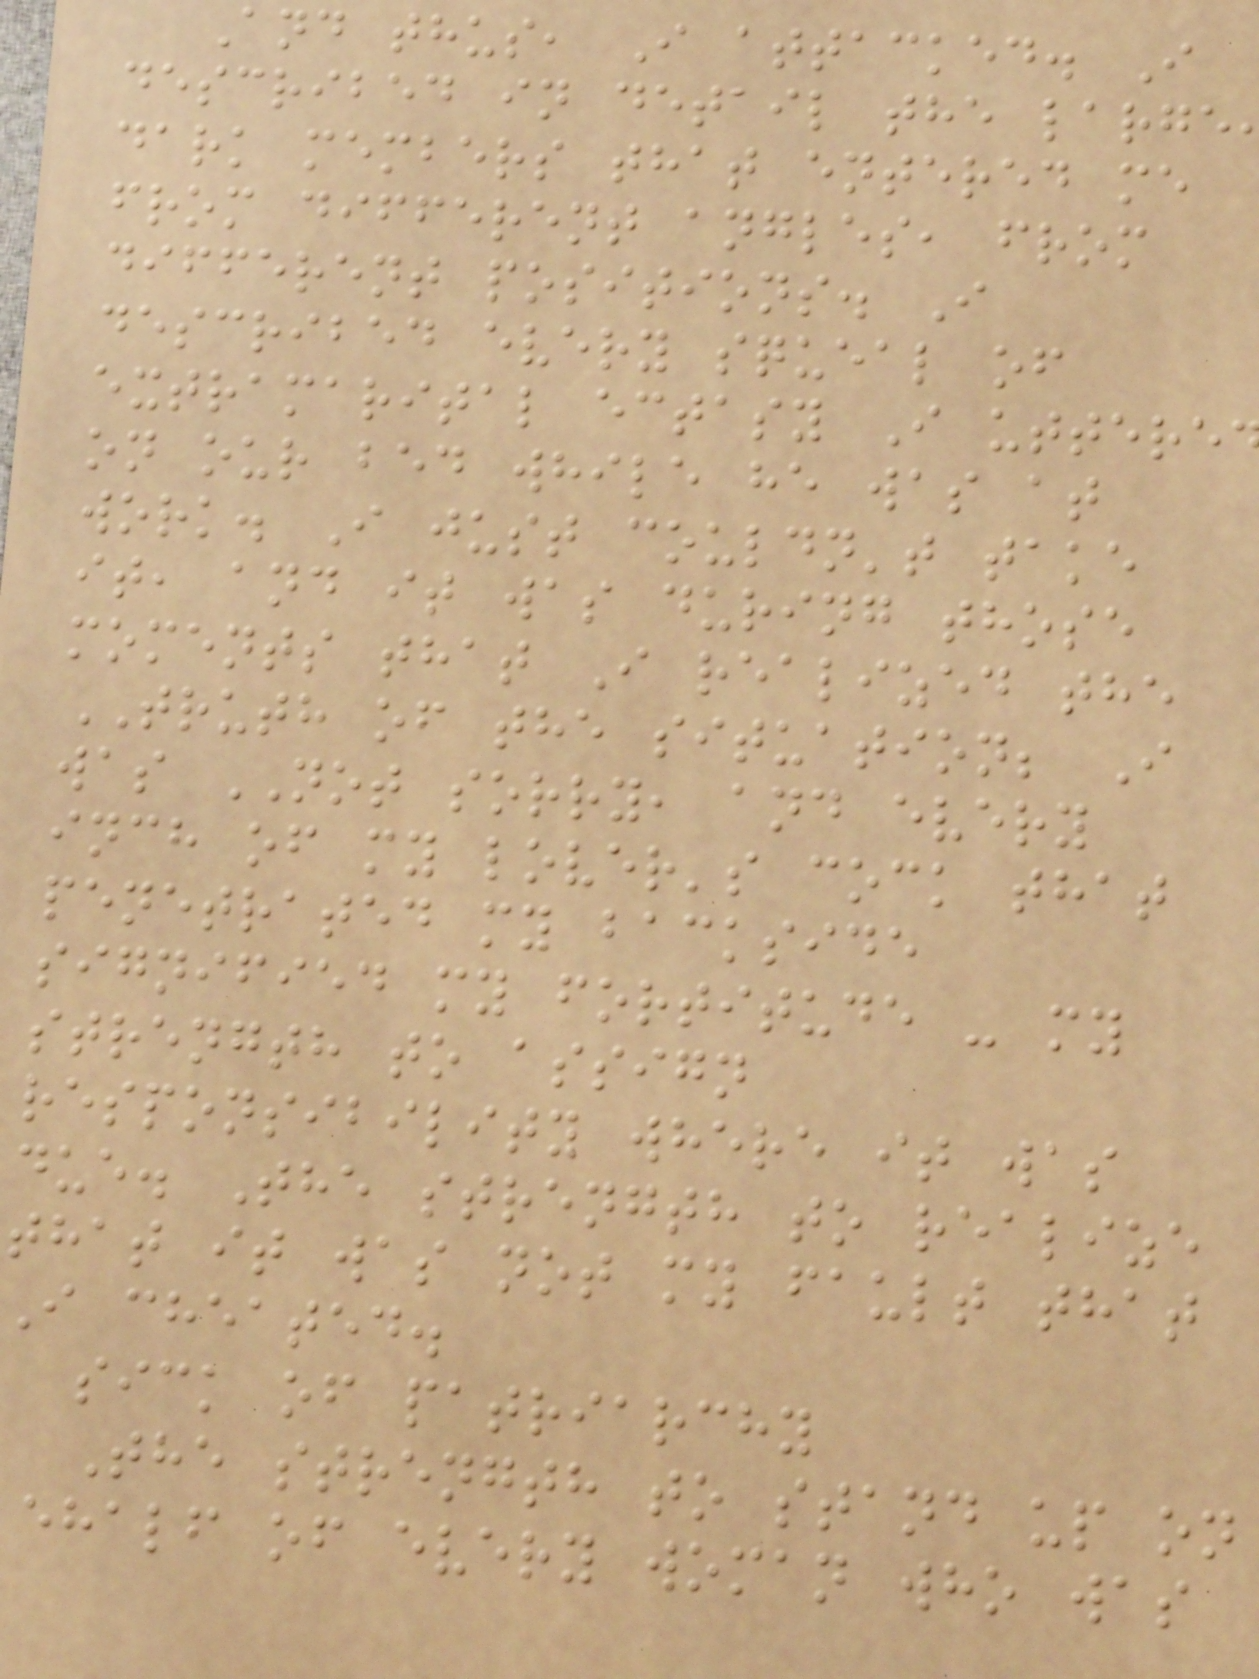And thus, I attacked. I
described in detail the large
dark members that entered me
from different angles, from
different positions. I
described every squeal of
extramarital ectasy I uttere
on our bed while he was at
work. I just couldn't take
it, and it was during those
moments that I realized the
TRUTH of the situation; I
was NOT sorry, and every
inch of my lover's cock that
penetrated my backside
signified my fortitude - my
strength to assign
responsibility where it was
due. The strength to realize
that it was not my fault that
i cheated.
sick of patriarchy
The strength to stand up on
ehalf of every woman who was
